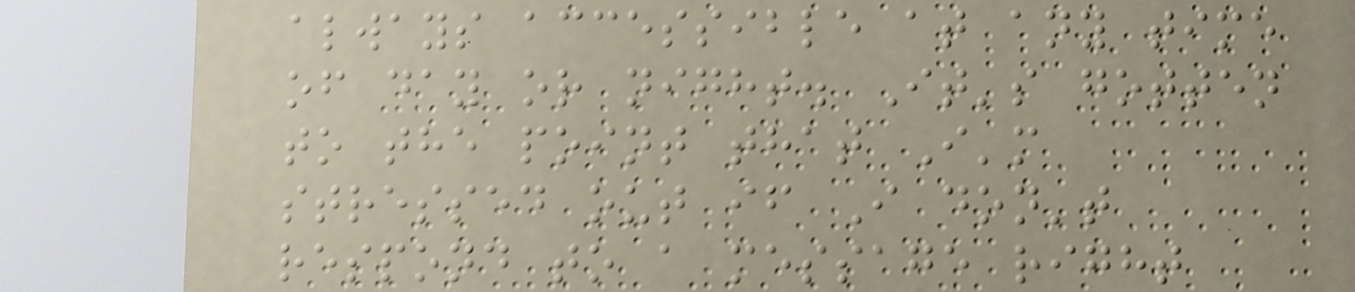always accessible at any time
of day or night. It's gotten
to the point that I'm
stressed out if I don't
respond to a message right
